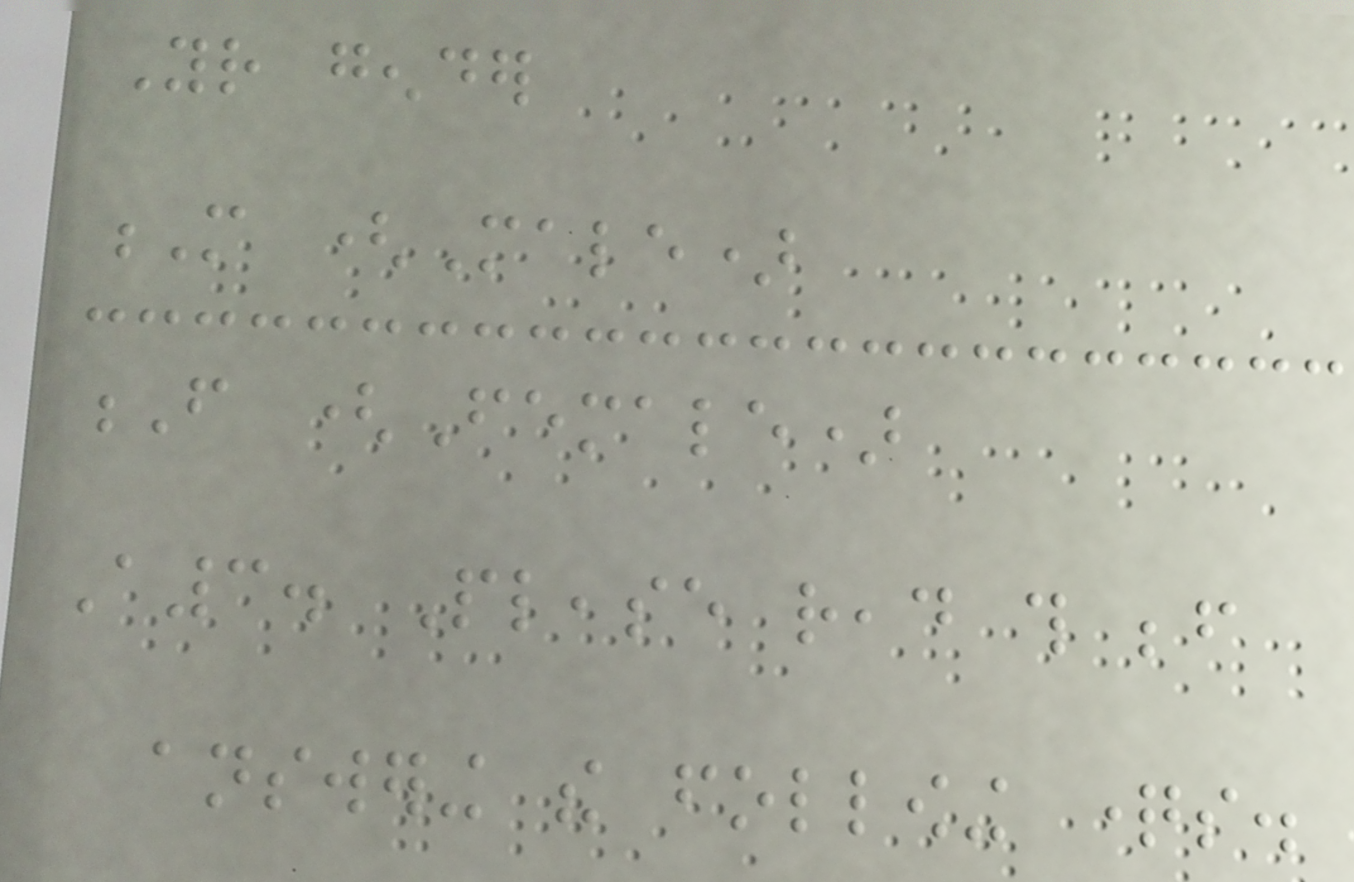Your gender
M (Male)
F (Female)
A3. Please read this before
answering the following questions.
